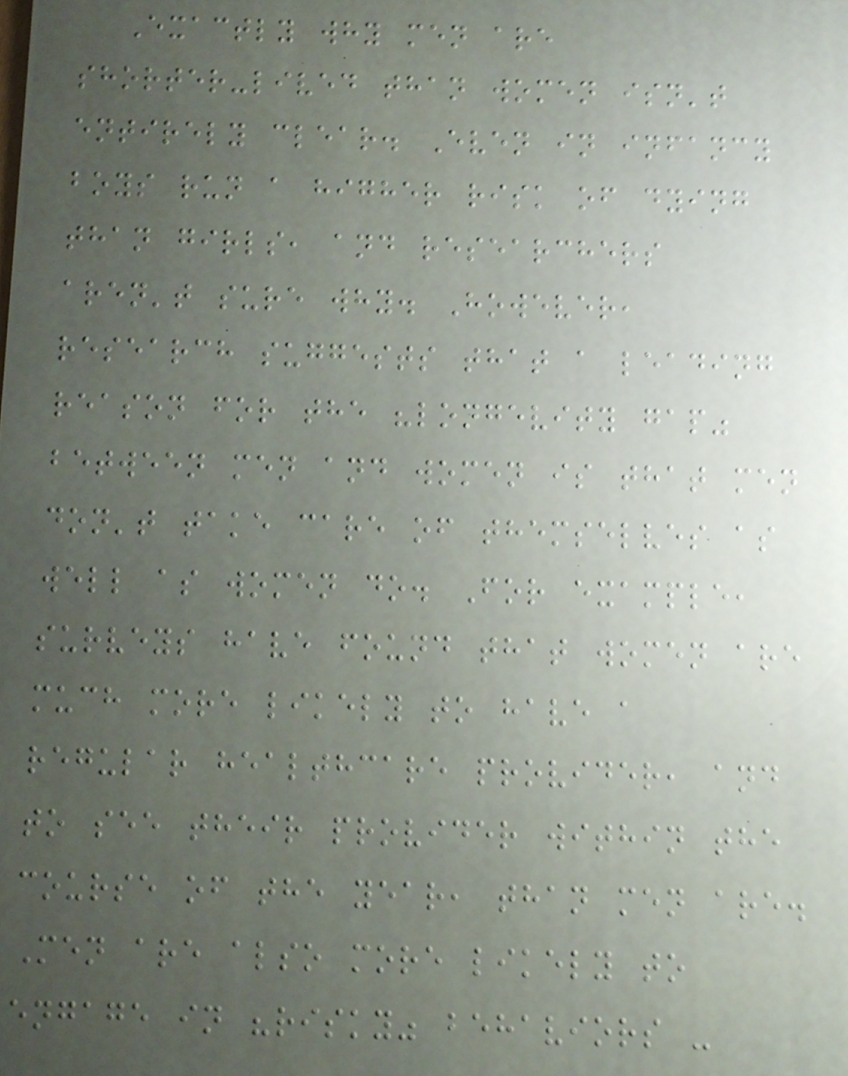Exactly why men are
shorter-lived than women isn't
entirely clear. Even in infancy
boys run a higher risk of dying
than girls, and researchers
aren't sure why. However,
research suggests that a leading
reason for the "longevity gap"
between men and women is that men
don't take care of themselves as
well as women do. For example,
surveys have found that women are
much more likely to have a
regular healthcare provider, and
to see their provider within the
course of the year, than men are.
Men are also more likely to
engage in "risky" behaviors -
